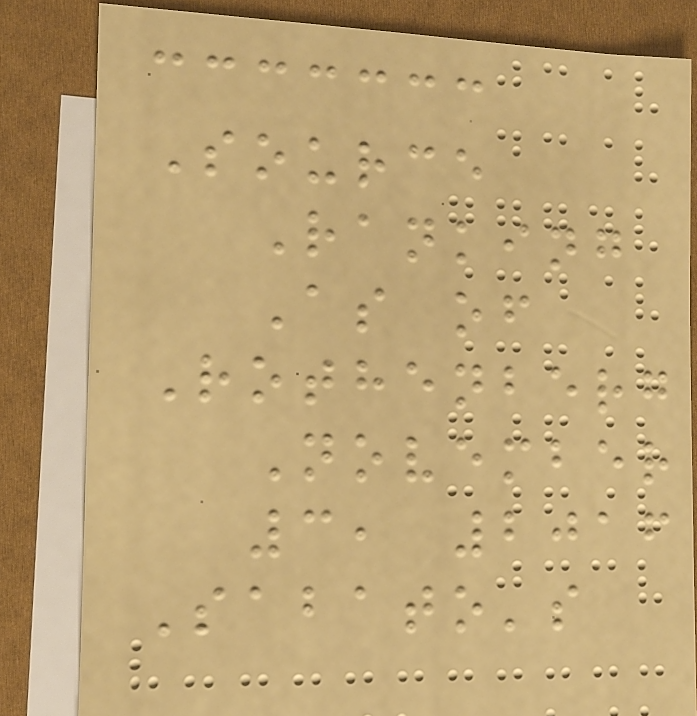Source
Ranking
As of
Rothenberg
November
3, 2016
Sabato's
